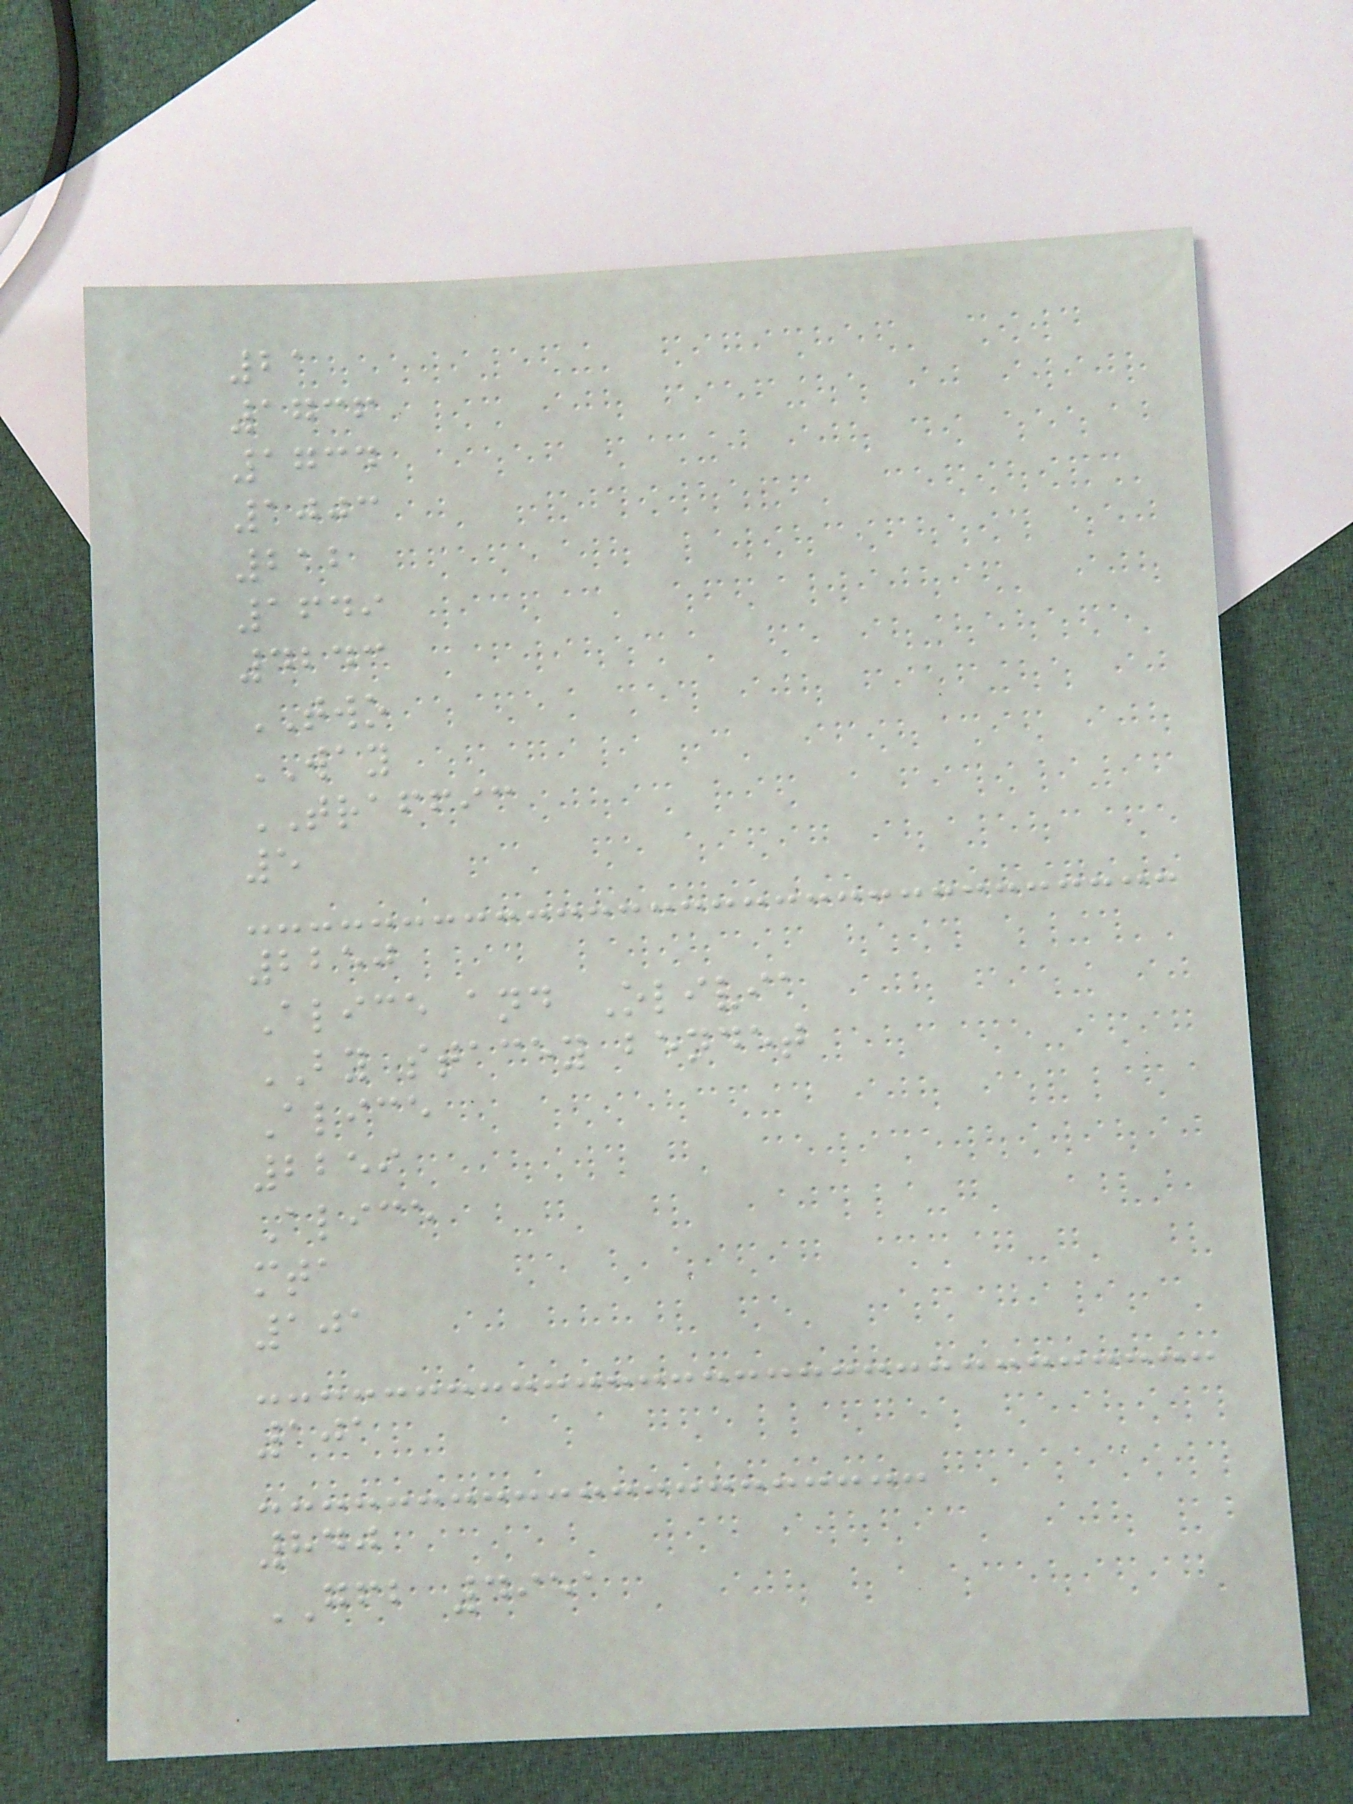21
1736
1734
1003
212
1649
4243
TWO
WAY
TRAFFIC
5
2250
Alice and Olivia
BY stacey bendet
Alice
2259
Alice
mta
101
101
840
GFB 4951
